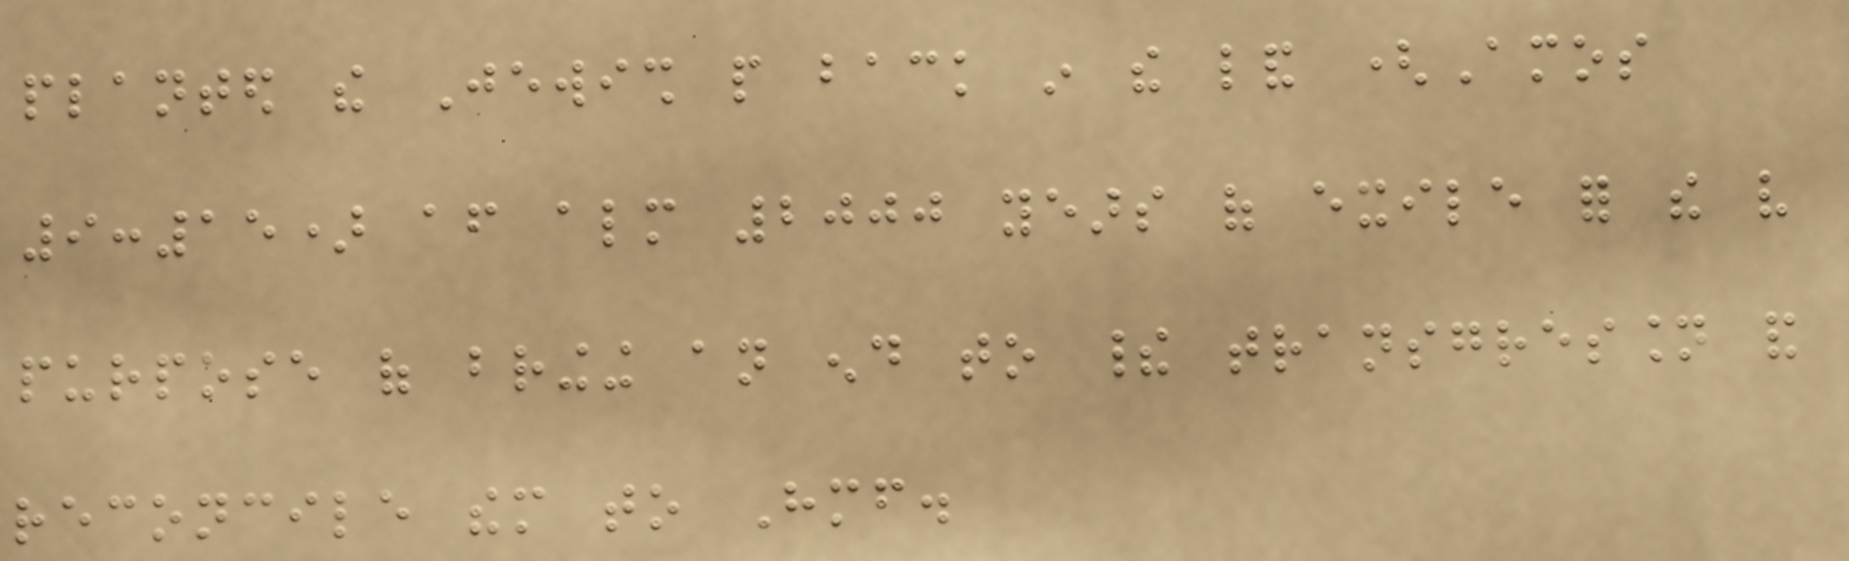planted the Jewish people back in the land (Amos
9:15) after almost 2000 years of exile for the very
purpose of bringing an end to their transgression and
reconcile them to Himself.
